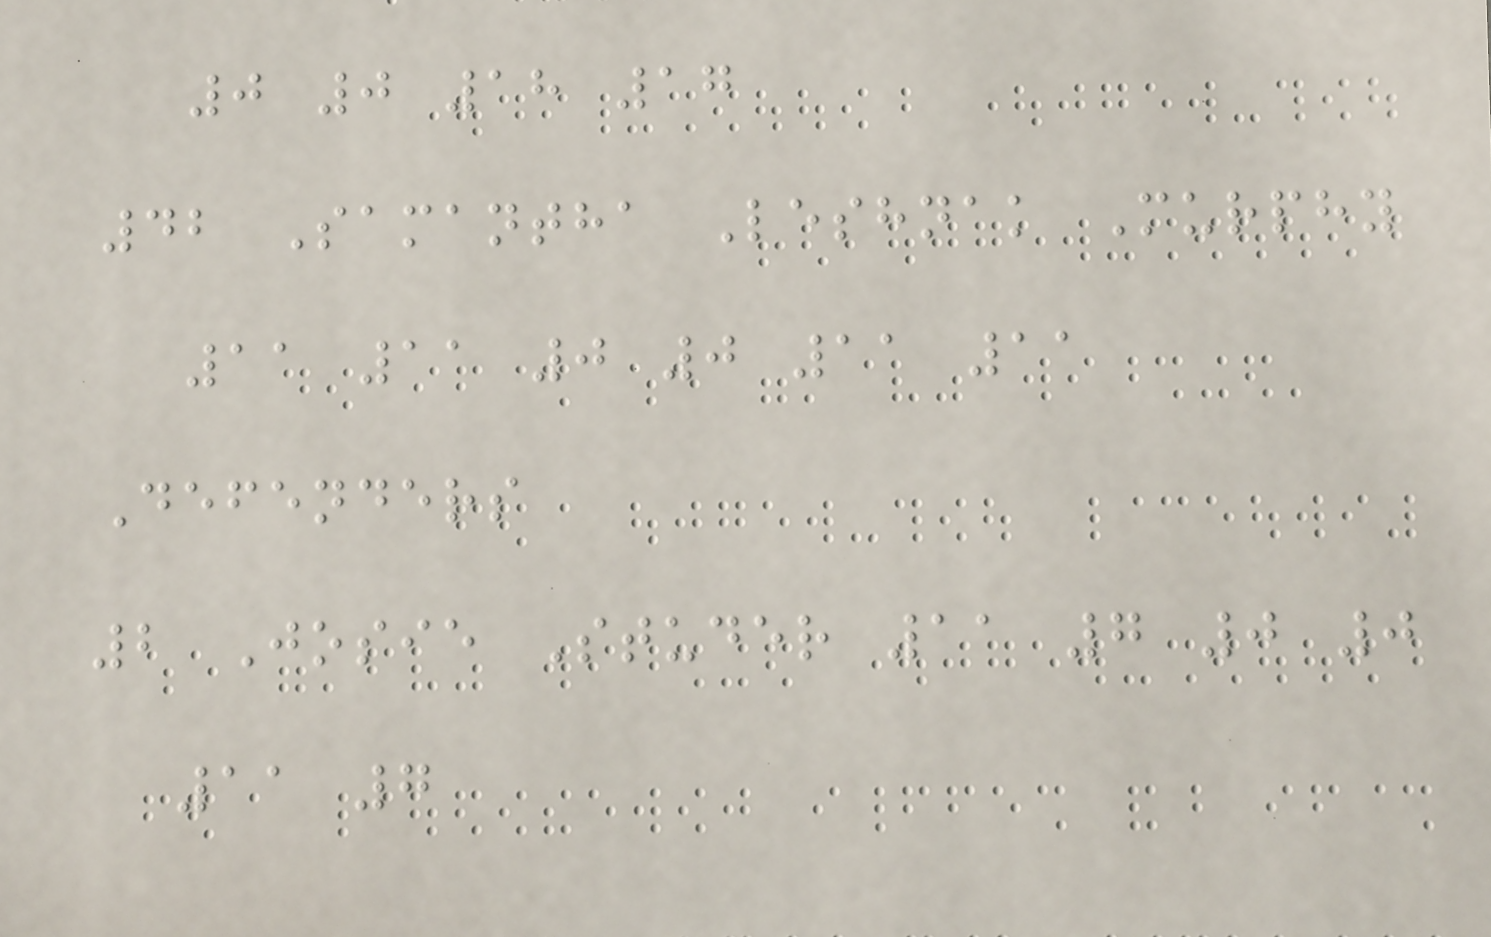0 0 18 17
42 Samantha Leshnak Murphy
11 11 0 0 11 11
Defenders
2 Josie Studer 11 7 0 0
11 7
